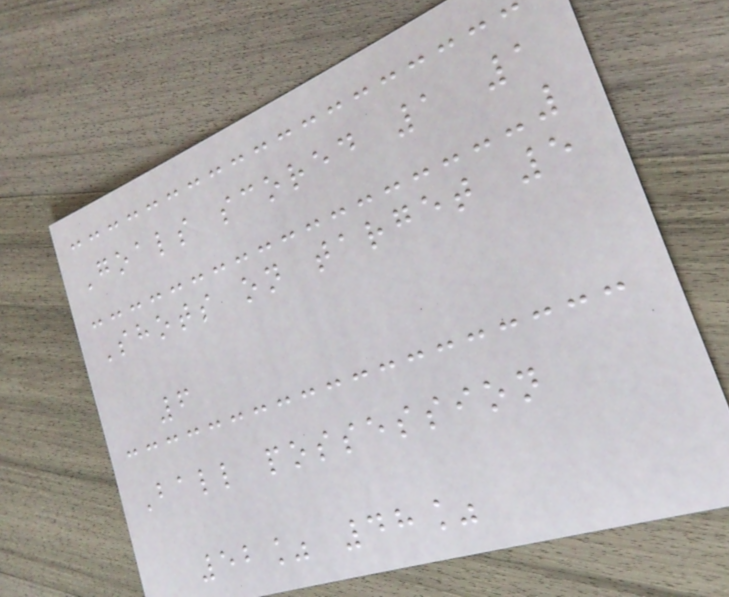Goals scored 1 1
Shots on target 5
6
Ball possession
52% 48%
